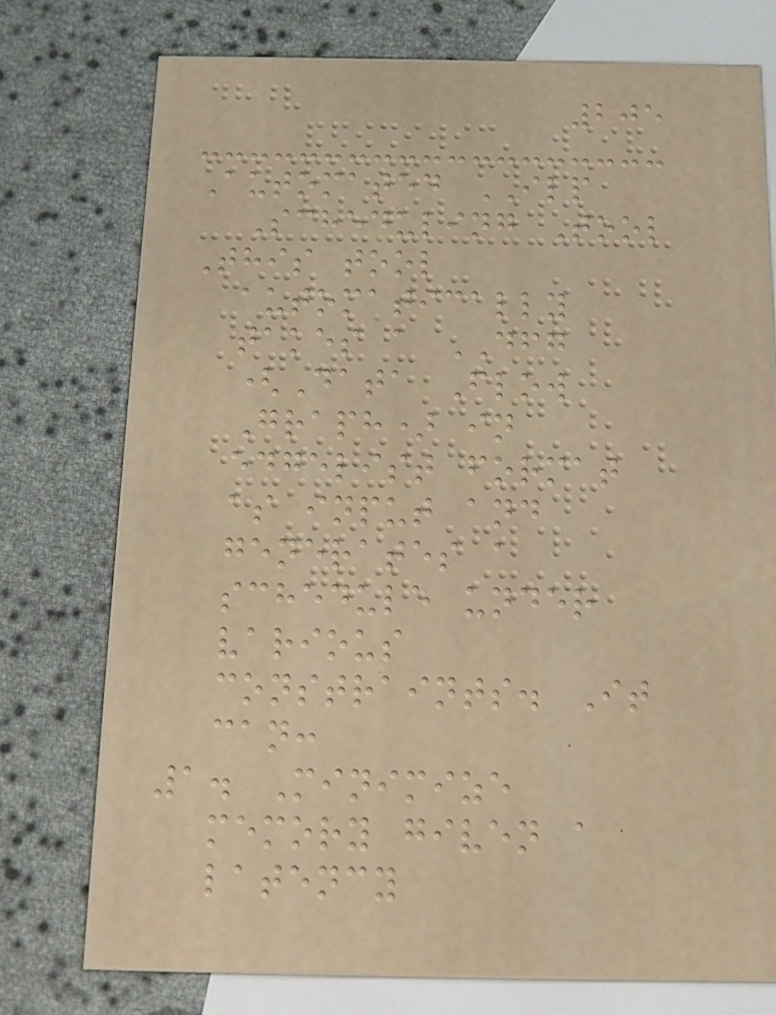205
Automated ILP
Scheduling Tool
This tool
automatically
takes a DFG
(Data Flow
Graph) in
edgelist format
as input and
generates a
schedule under
various
constraints. It
can:
1. Minimize
memory given a
latency
